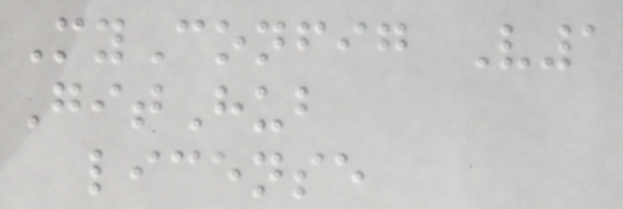MyConfig V1
GitHub
license
